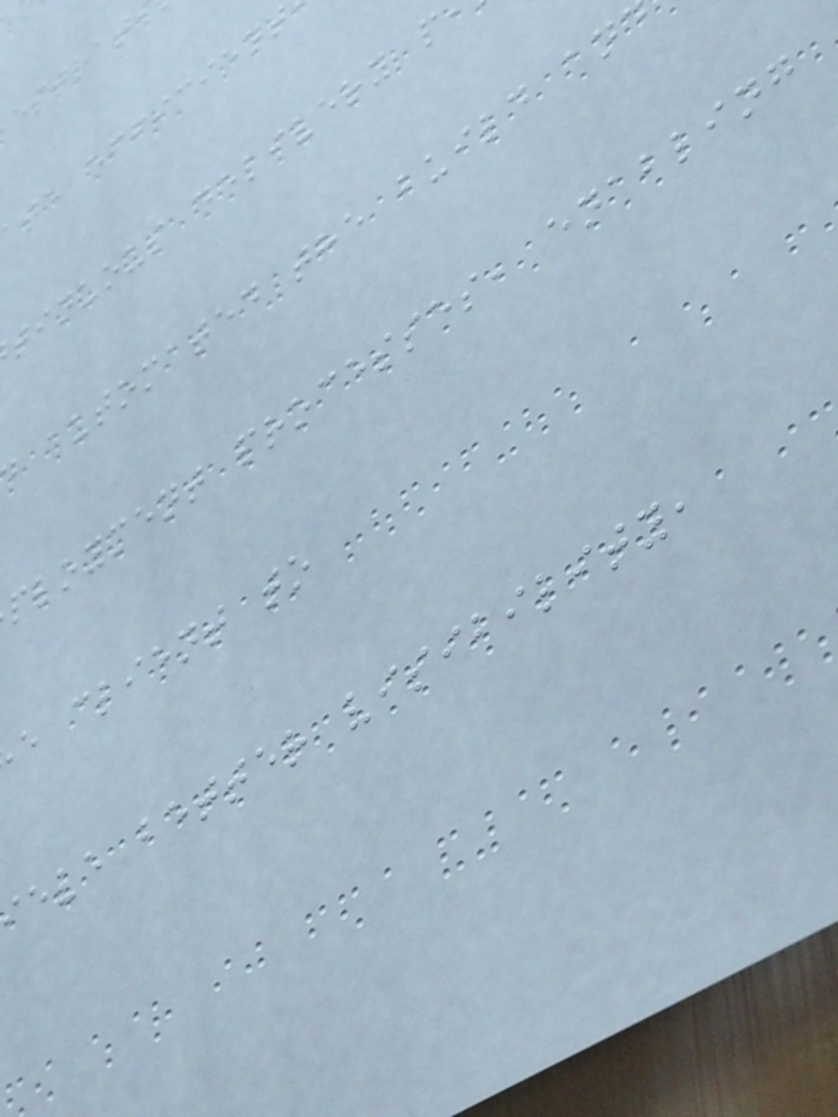ate efficient
tinuous delivery p
automated the build an
ployment processes, enabling
e client to
ieve better visibility,
